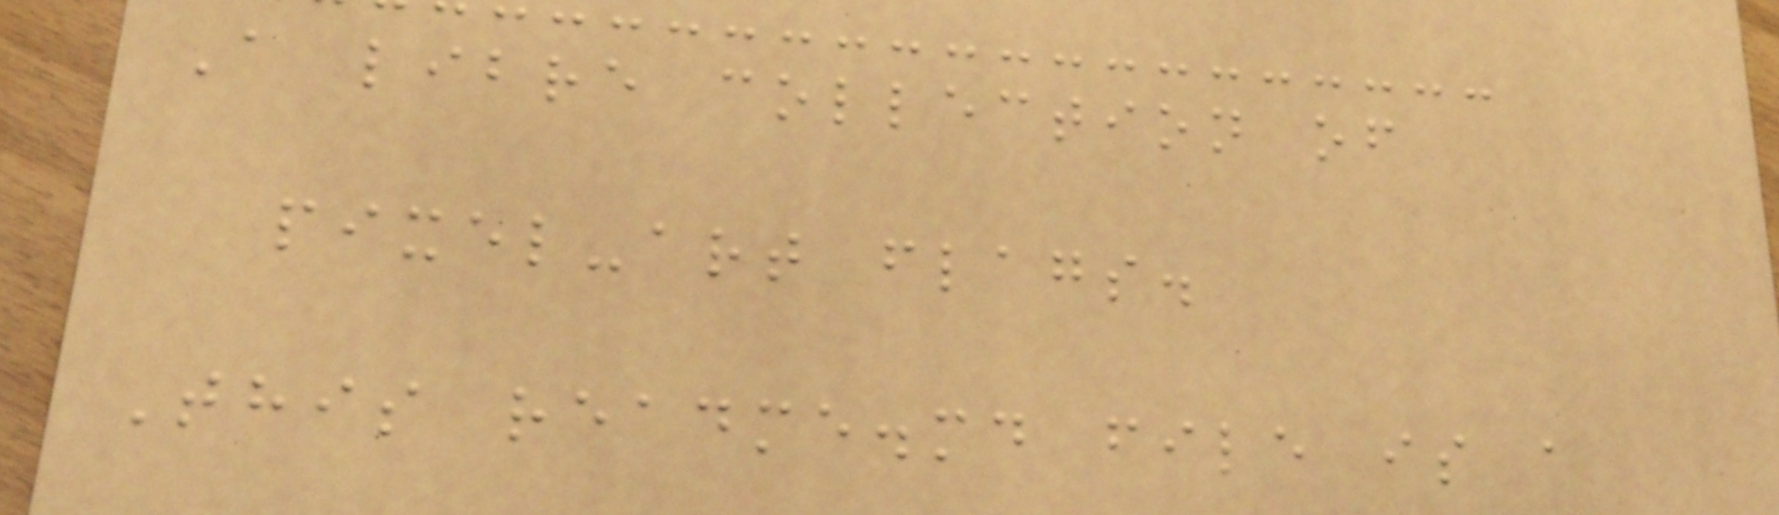A libre collection of
pixel-art flags.
This readme.md file is a
